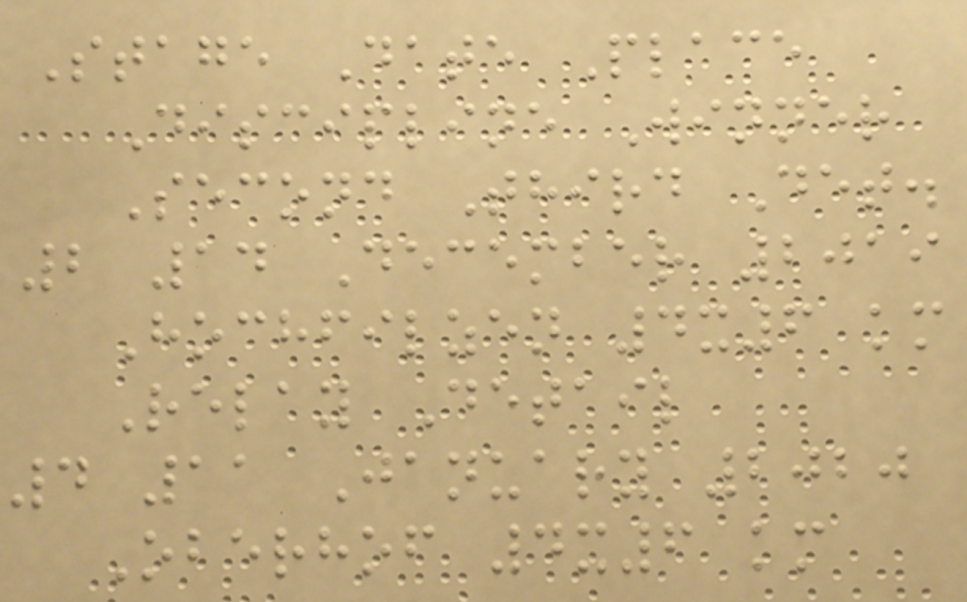Stage Date Place
Discipline Winner
Second Third Det.
2 14 December 2019
Hochfilzen 4x6 km
Relay Detail
4 11 January 2020
Oberhof 4x6 km
